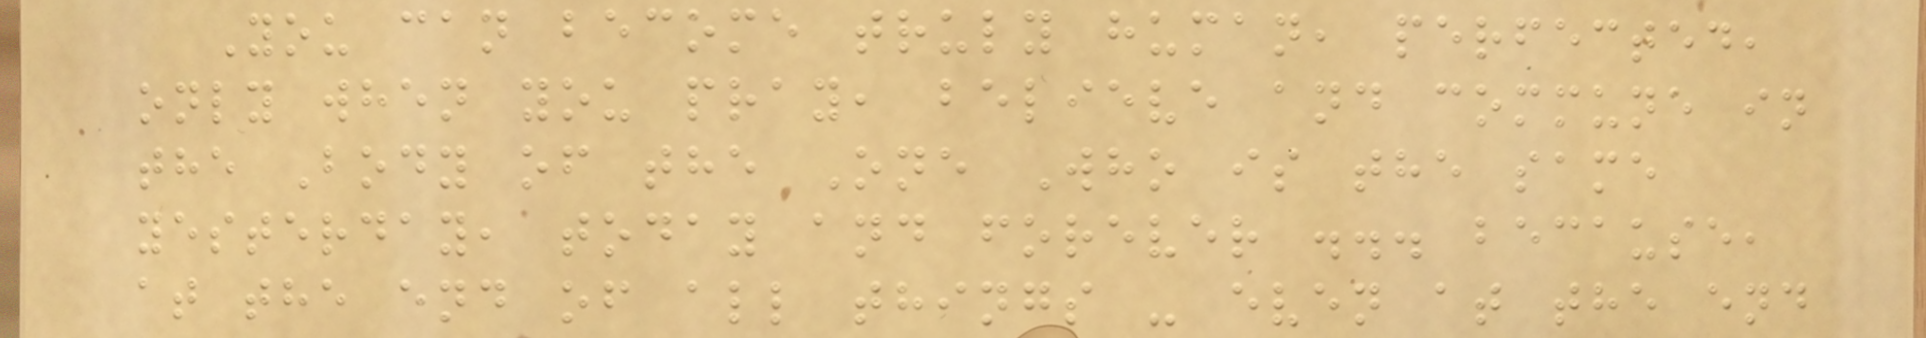You can become truly human, perfected,
only when you pray, believe and commune in
the Body of the One Who is the same
yesterday, today and forever ... because,
at the end of all things - even at the end
